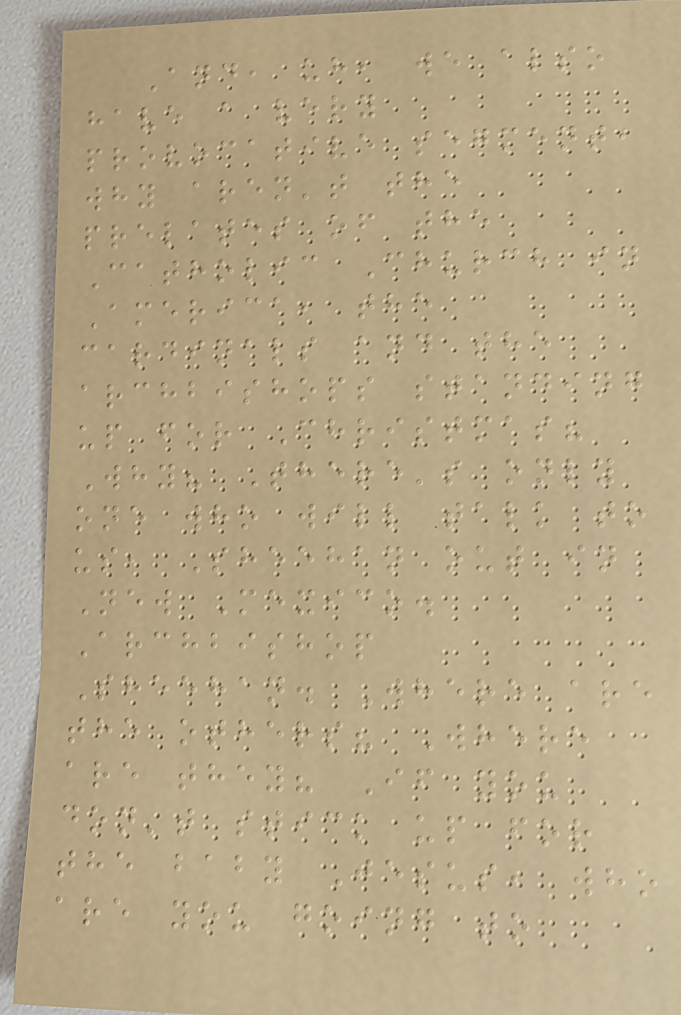And, uh, we also
have a very
provocative segment,
why aren't the
prelates of the
Catholic Church in
America, the
cardinals and the
archbishops standing
up for Christmas?
Why? There's only
one who will talk to
us, Sheehan out in
New Mexico.
Archbishop
Sheehan. Where are
the others? Where
are they? If you
don't stick up for
the baby Jesus, who
are you going to
